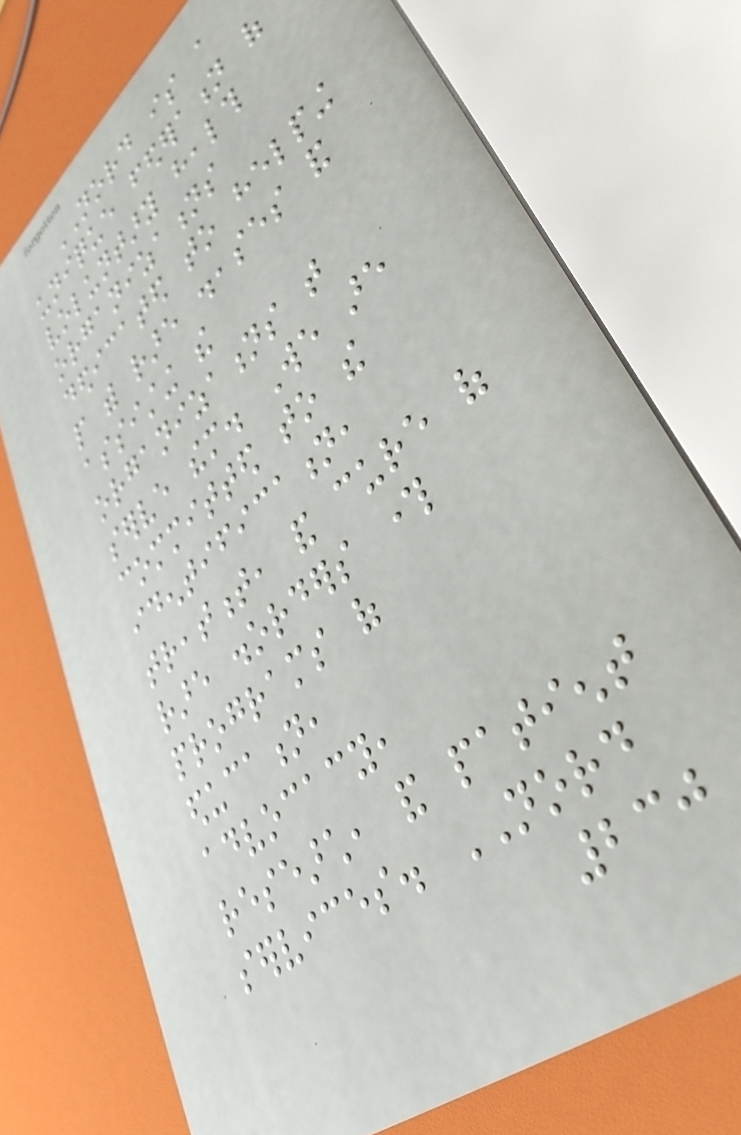NORD is a
unique federation of
voluntary health
organizations
dedicated to helping
people with rare diseases and
assisting the
organizations that
serve them. We are
committed to the
identification,
treatment, and cure of
rare disorders through
programs of
education,
advocacy,
research, and patient
services. NORD
230
